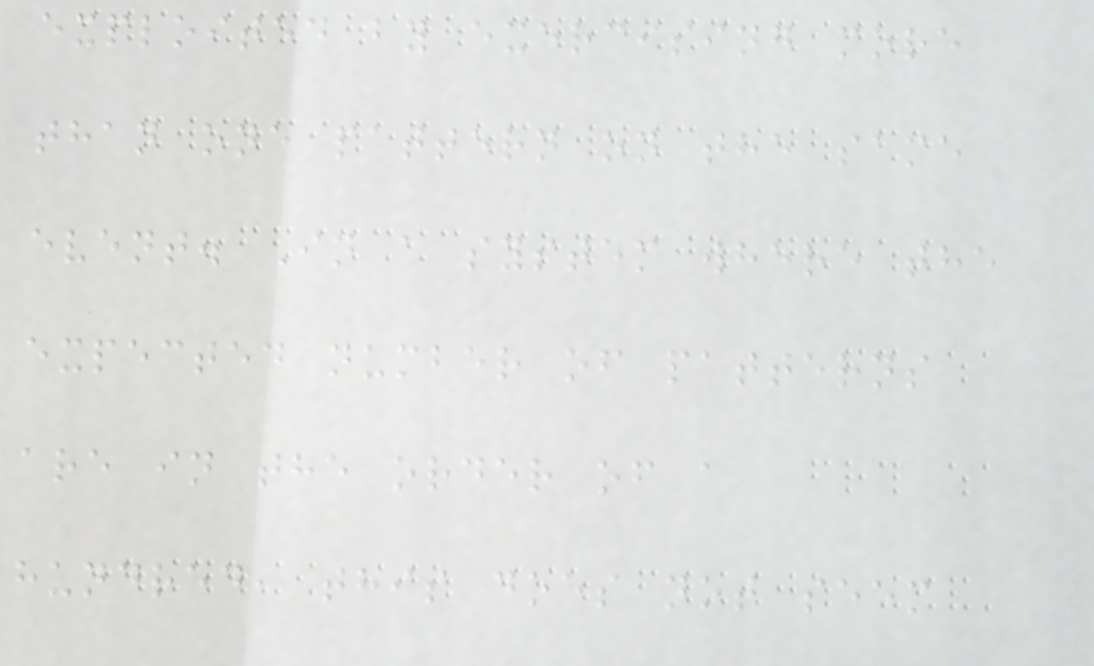exploited by exercising more
than one pattern on the same
event. In a system where the
expected number of patterns
are in the order of a
hundred, this does not seem
